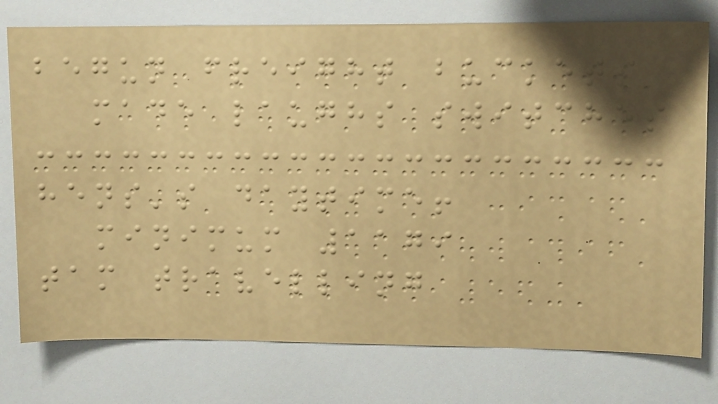begun freight buckets
made laughs switches
hens's daytime!
minimum 1179
tam travelling
